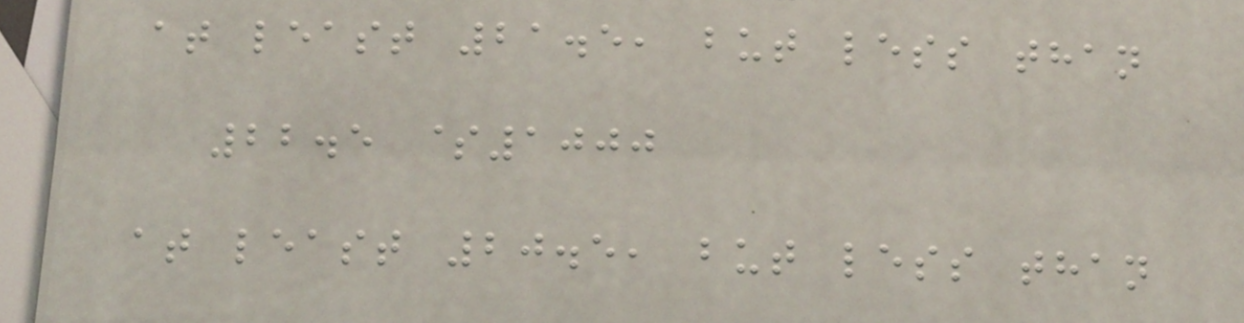at least 21.5, but less than
22.5 $1000
at least 20.5, but less than
